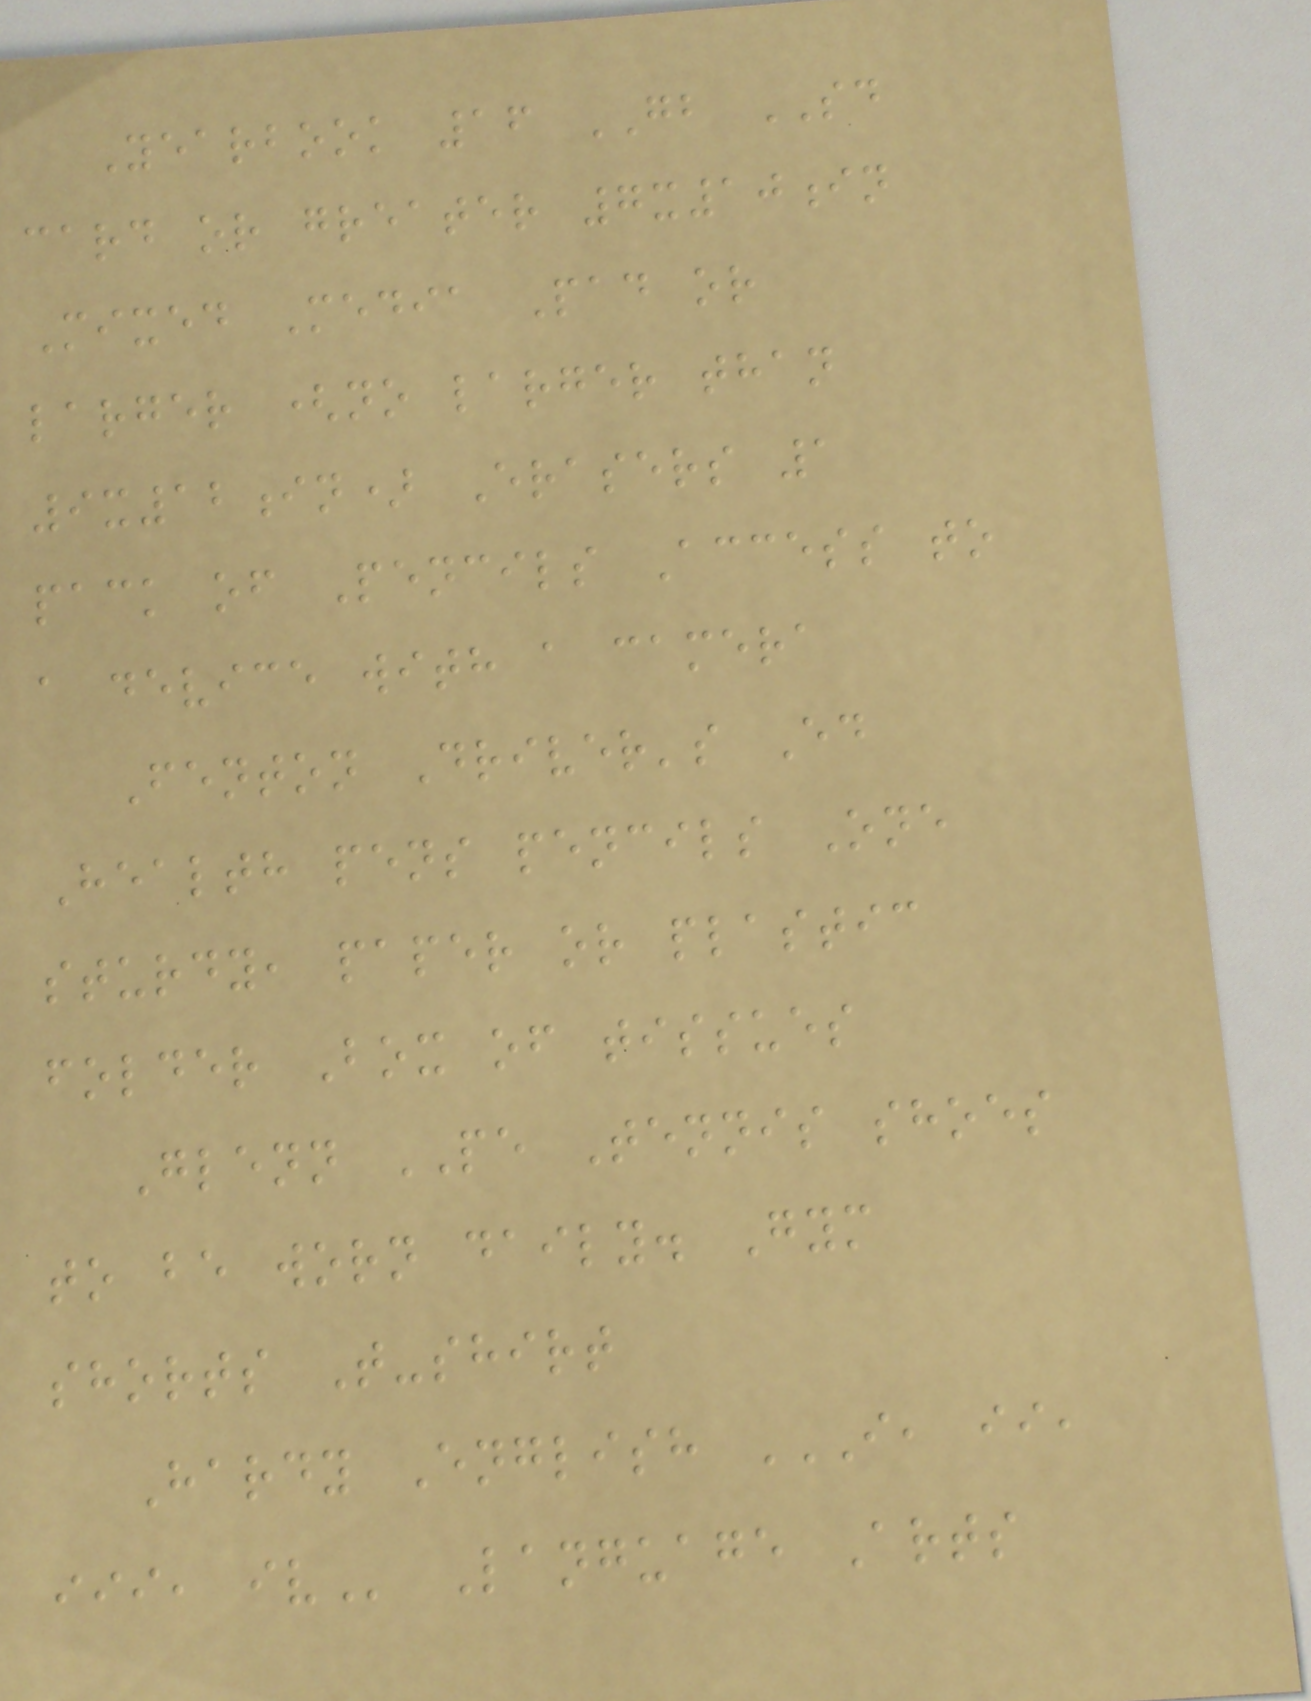Yearbook 16 GB SD
card or greater 7x10in
Mixed Media Pad or
larger (no larger than
9x12in) Erasers 1
pack of Pencils Access to
a device with a camera
Fenton Driver's Ed
Health pens pencils One
sturdy, paper or plastic
folder Box of tissues
Glenn PE Tennis shoes
to be worn daily. Gym
shorts T-shirt
Hardy English I, II,
III, IV Language Arts
